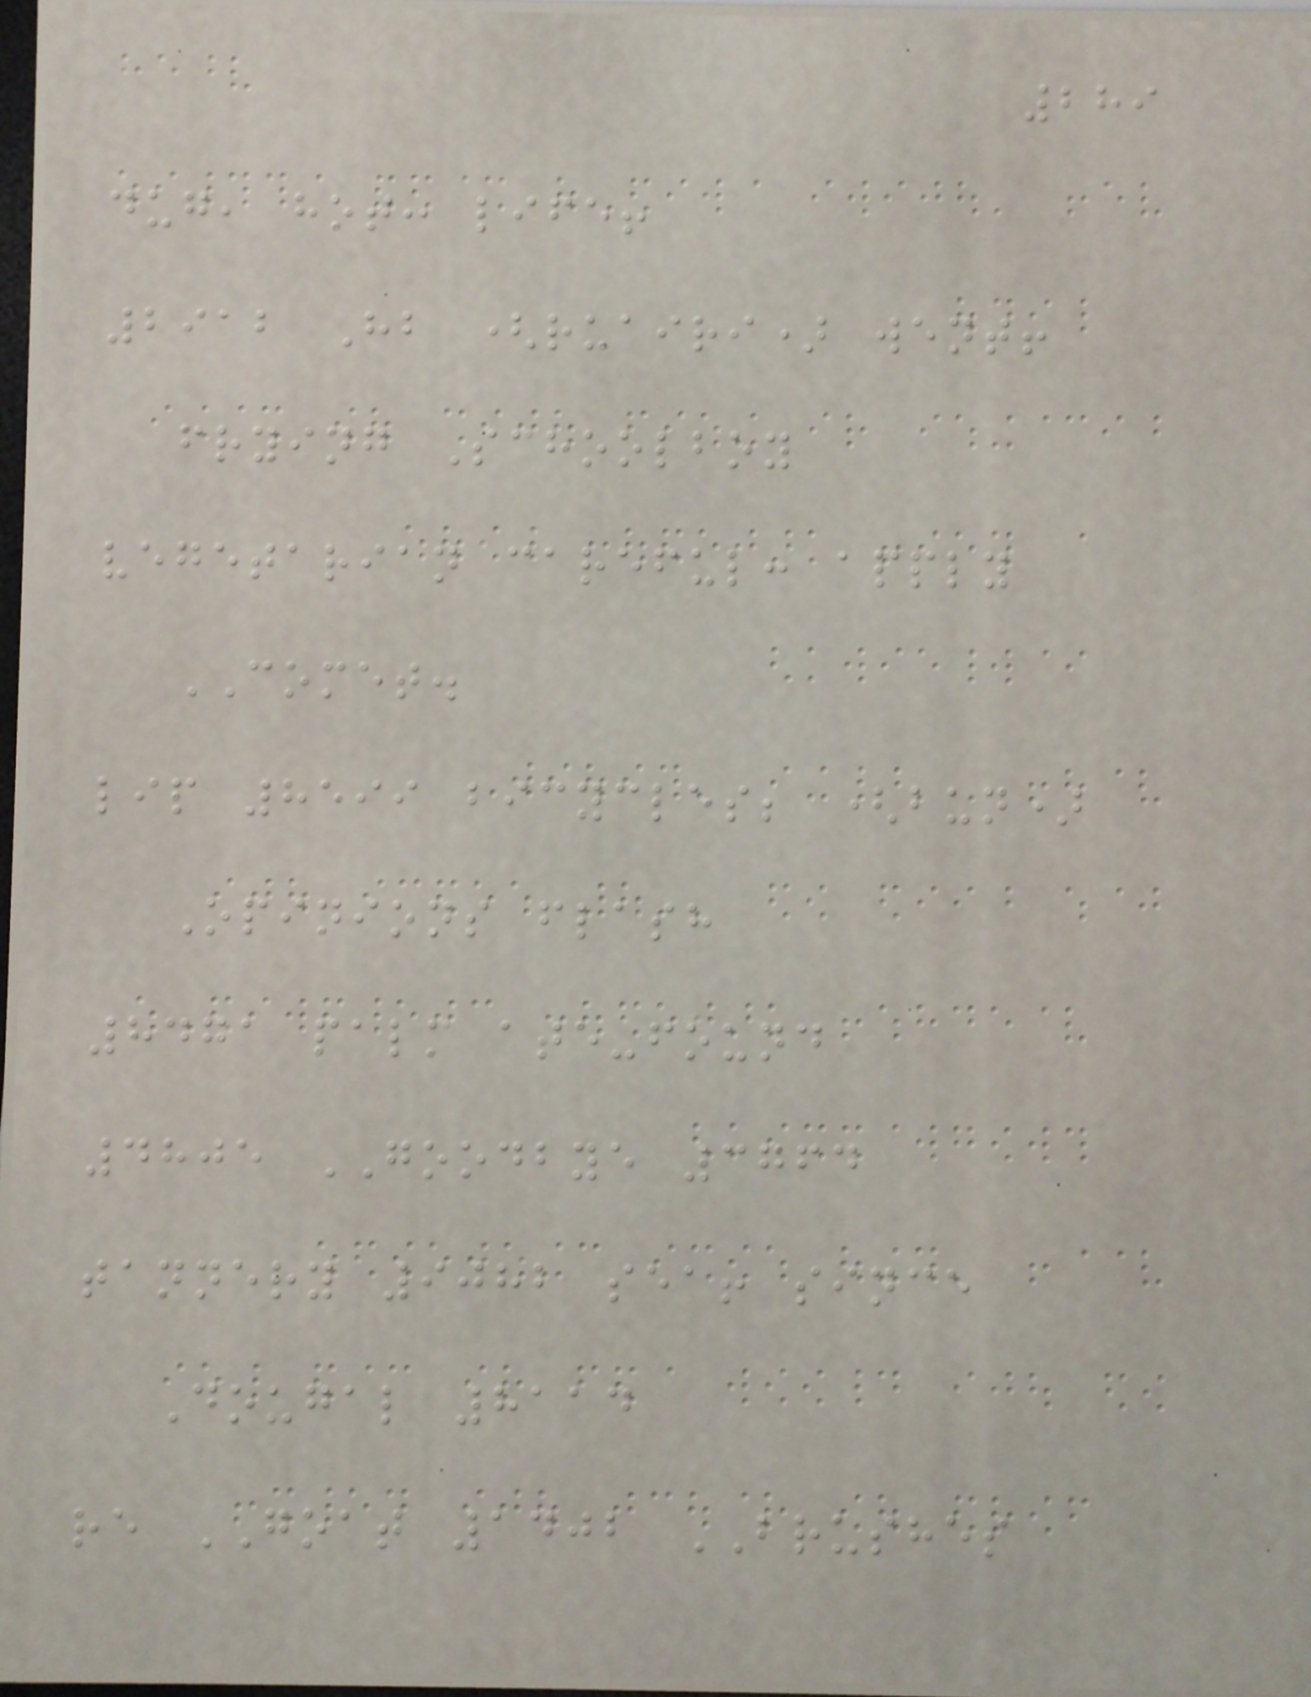289
dug, hot: life!
2912 Hb (ruairi) went!
frying Schoolboy
vegetarian careful: apply
COMET.
lip 8599 bicycles; (bun)
Opinions flash
8471 palm ate-found
4805 GOODBYE 3764
tannery 9082 sea! since
Dougal 8114
re GOAT 1402 BRUSHES
